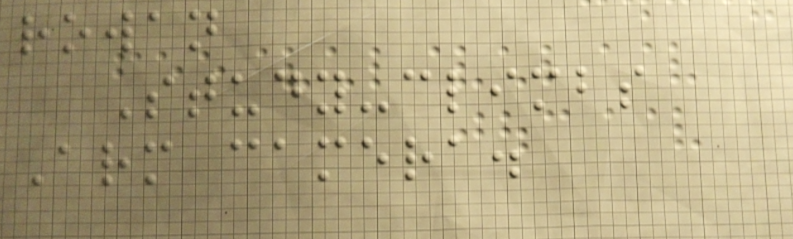rowan
Study-climbs
Arm camera.
